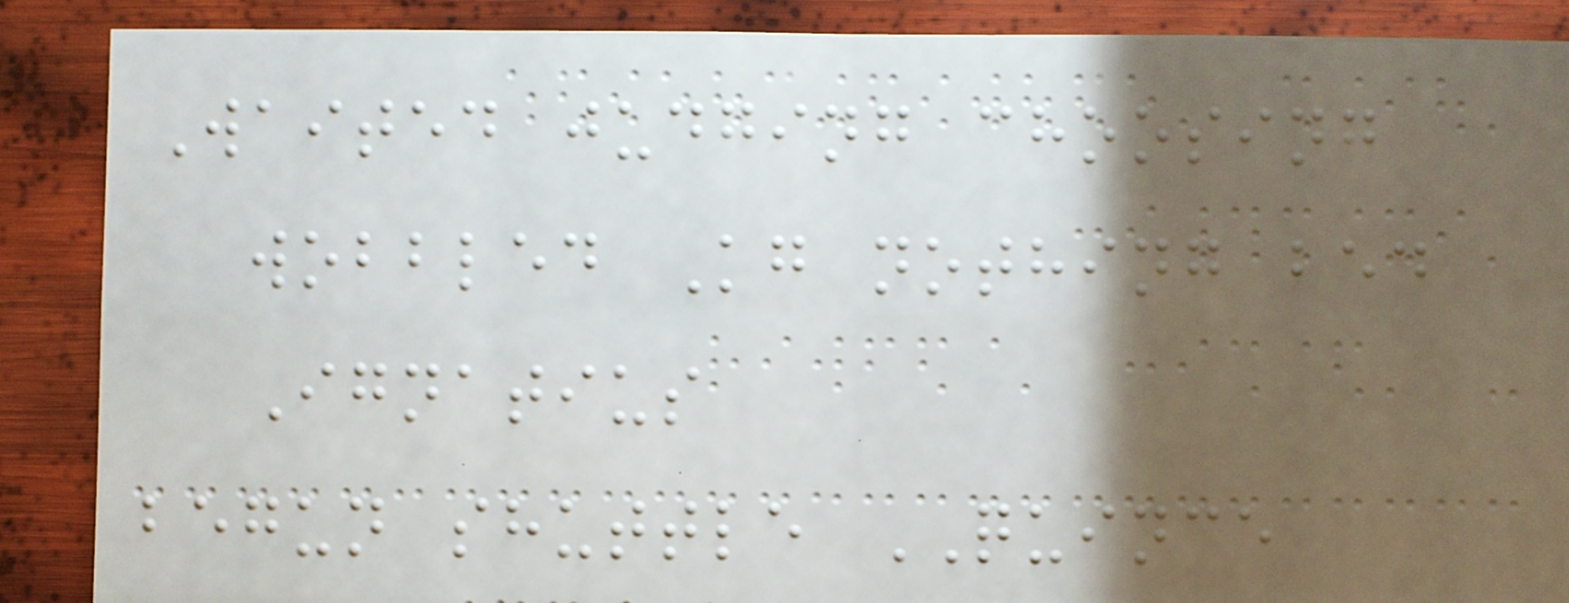Waited judging choosing
wobbled Kg nothing bed
Ignatius
begun shuttle QUINCE
